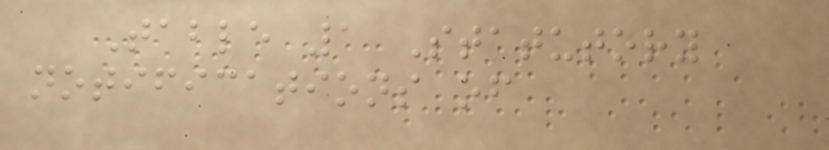Table 1 Statutory
notifications of
